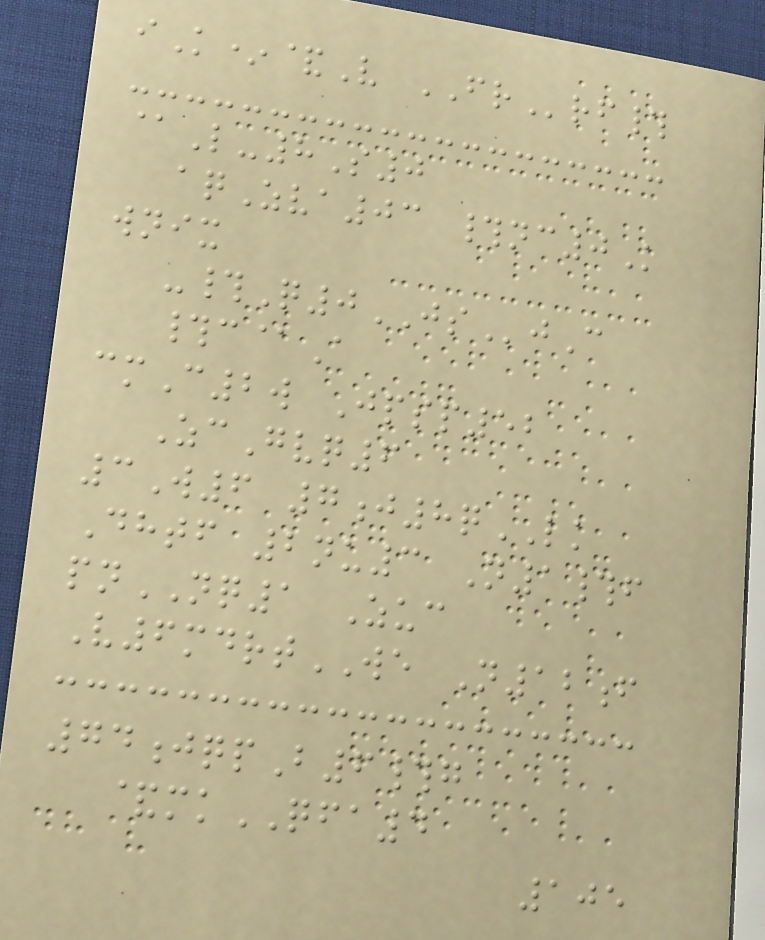iK*&V FRrf#
@L-8S0
aqZva03 #nc0K
wnix
-#Q0JSjC
#c@A
cmC2w Jpsp52
ZcGvq6
3W6 7j8qLK
Dhtf 2nu3 N1#f
pnNQ1 Zuc
V6mdrtWE N12f
74jqpB6#g
&mkQFA4
105
